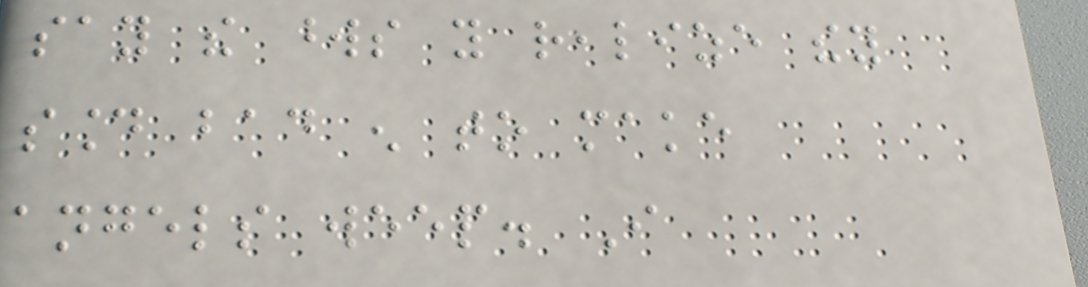say the words you realize they
sound bad enough to make
angels weep. I
